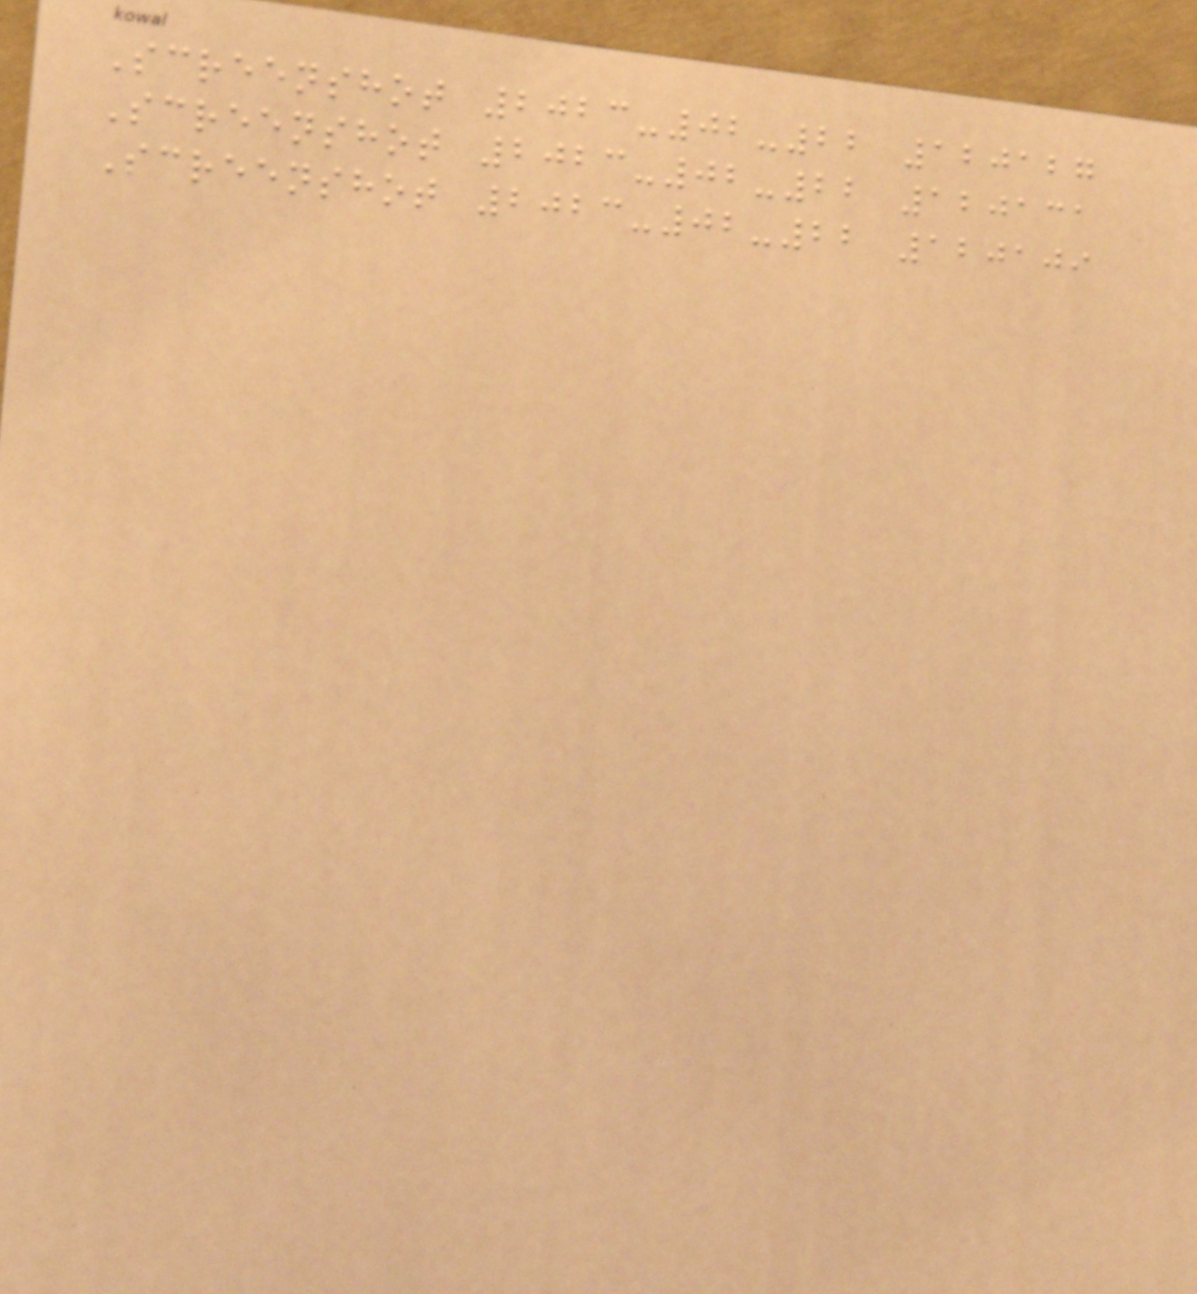Screenshot 2023-02-22 120127
Screenshot 2023-02-22 120131
Screenshot 2023-02-22 120109
